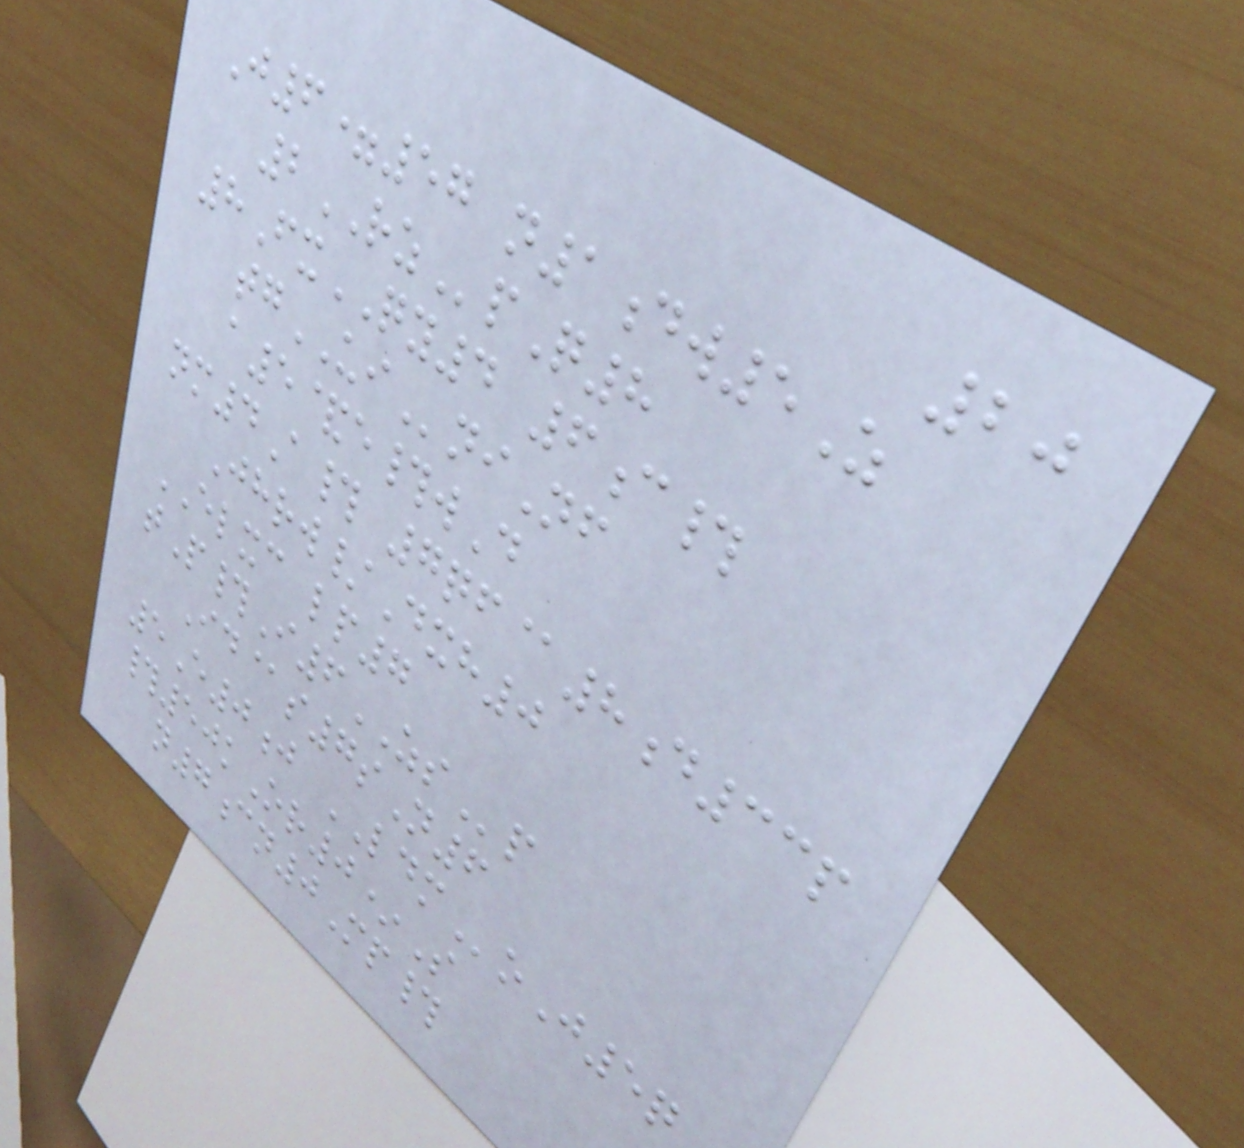20
J6=57 n1dw5Z
2RZpQ8
8FxQY4 6c#
tgUIniNf
a5&e#wD
nm4A# 7qf@8d33p
Jhrw/Dxh0
ELXC lp7
tP#I6ZSp
Id@s7sN6
5E0j LDMoJ5q
#50kOr0*S
n7cn0Mp#
